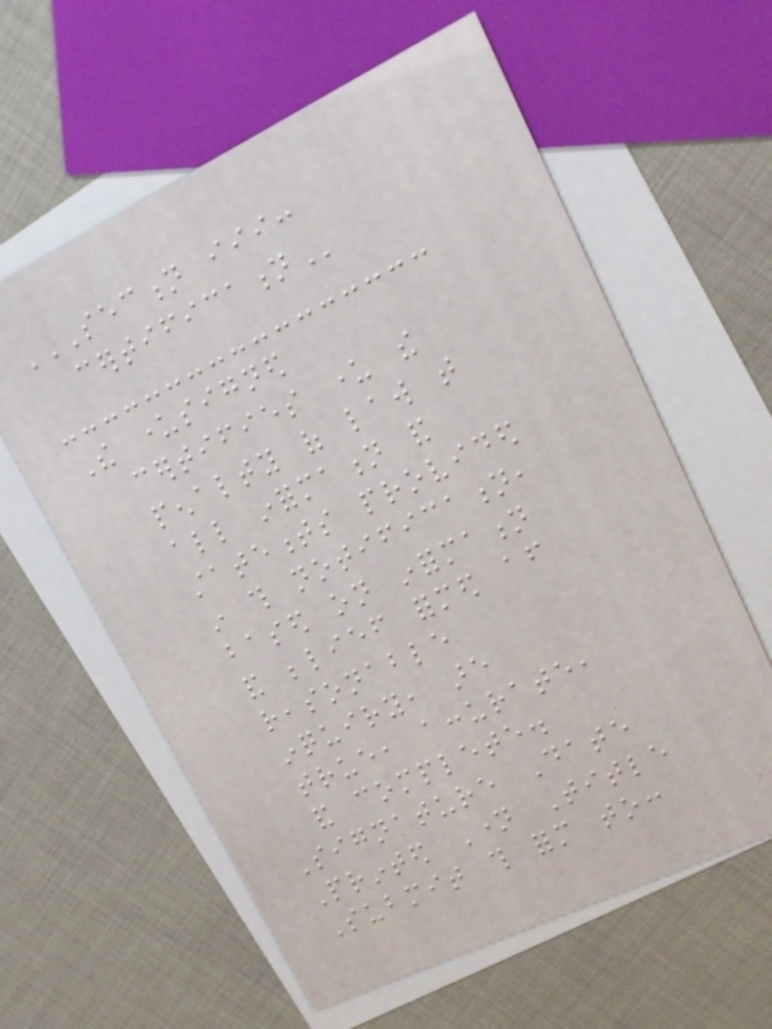SECTION III:
CERTIFICATION
The undersigned
certifies under the
penalty of law that
all information and
statements provided
in this notification,
based on information
and belief formed after
reasonable
inquiry, are
true, accurate,
and complete.
Signature Date
Printed Name Title
Submit this form to:
